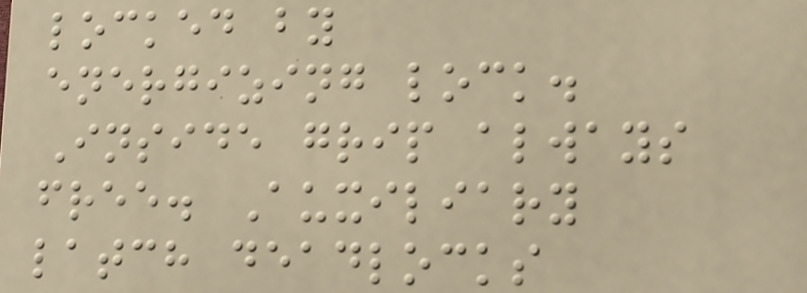locked by
energizing lock.
Inside grip always
free. Auxiliary
latch deadlocks
